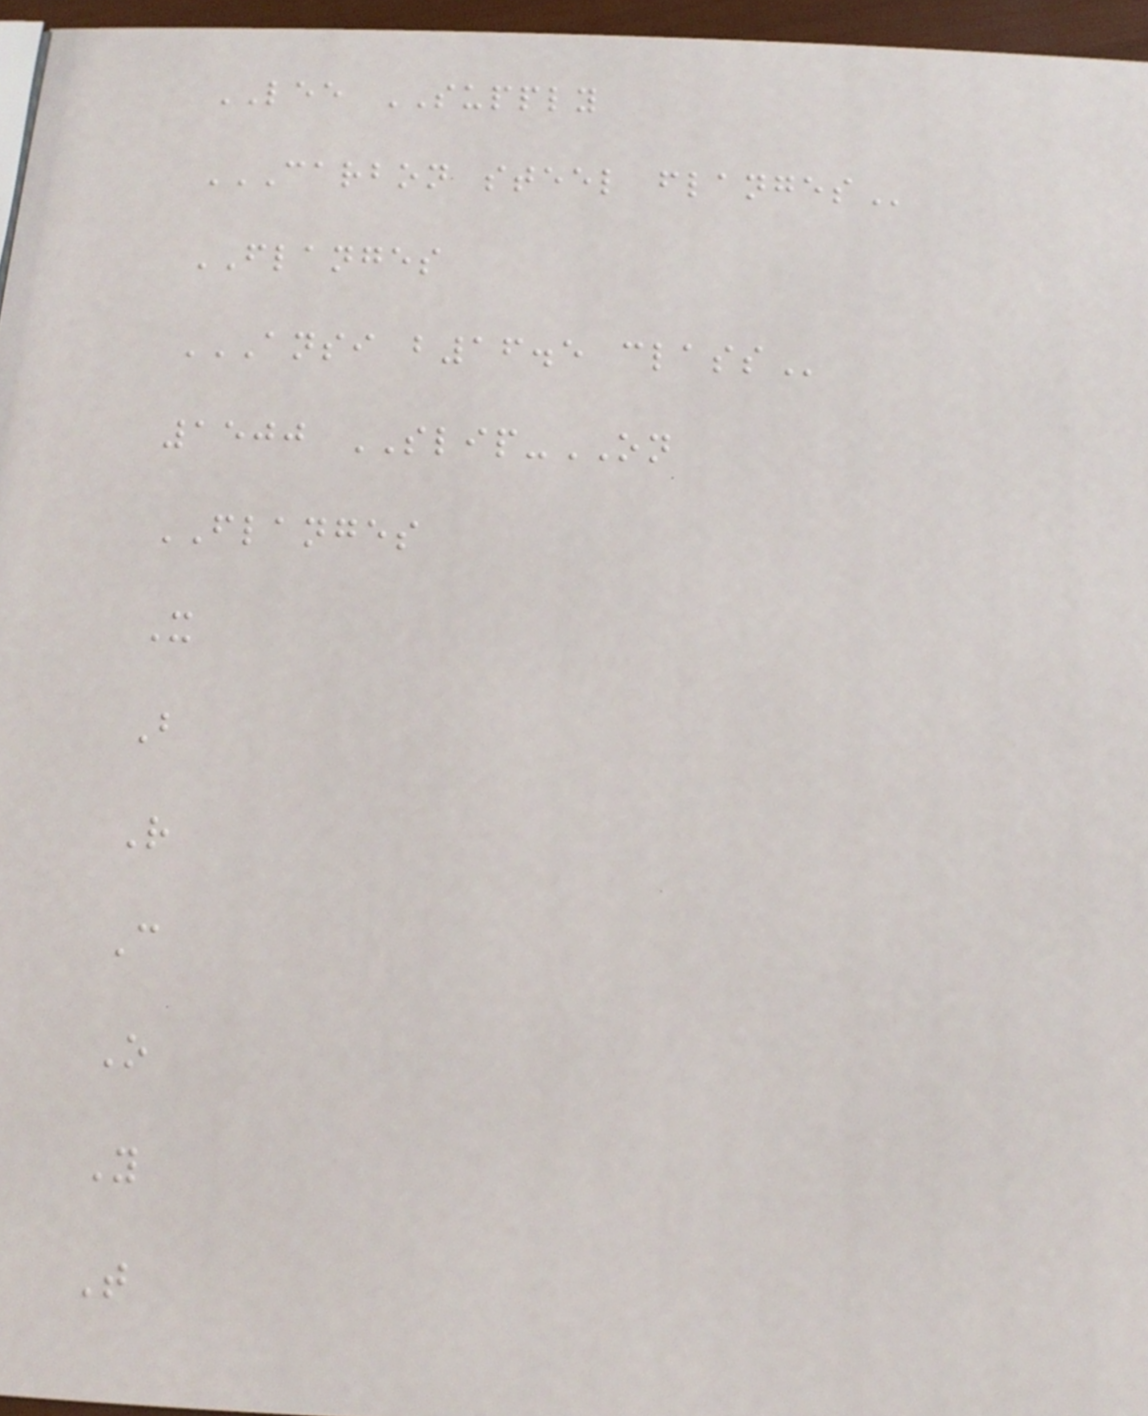LEE SUPPLY
CARBON STEEL FLANGES
FLANGES
ANSI B16.5 CLASS
1500 SLIP-ON
FLANGES
X
B
R
C
O
Y
T
